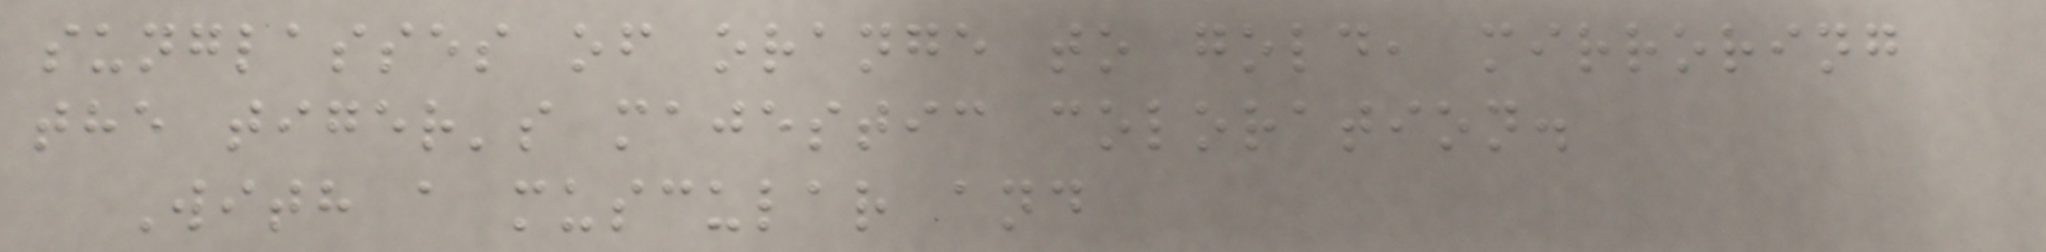sunglasses of orange to gold, mirroring
the tiger's majestic coloration.
With a muscular and
